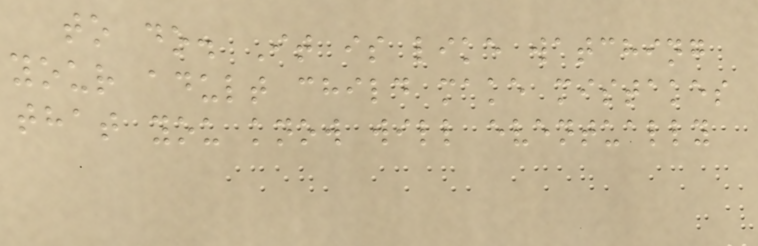to do. It is like watching
your adult child make mistakes
that you know will eventually
